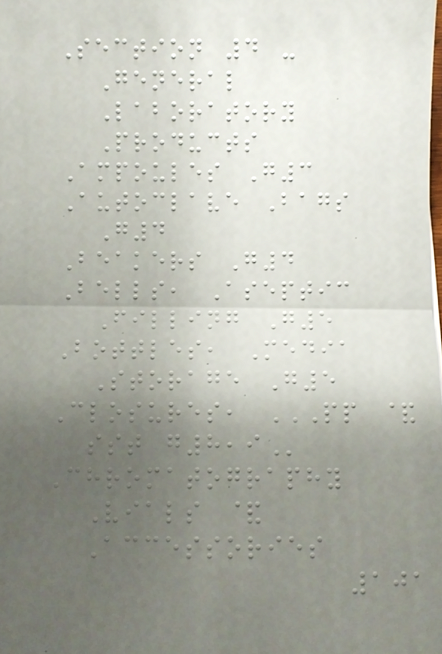Section 4 -
General
Laboratory
Products
Ampoules G3
Autoclave Bags
G4
Beakers G4
Bells, Aseptic
Filling G5
Bottles, Media
Storage G5
Closures, PP &
SST G8,9
Chromatography
Vials &
Accessories
101
